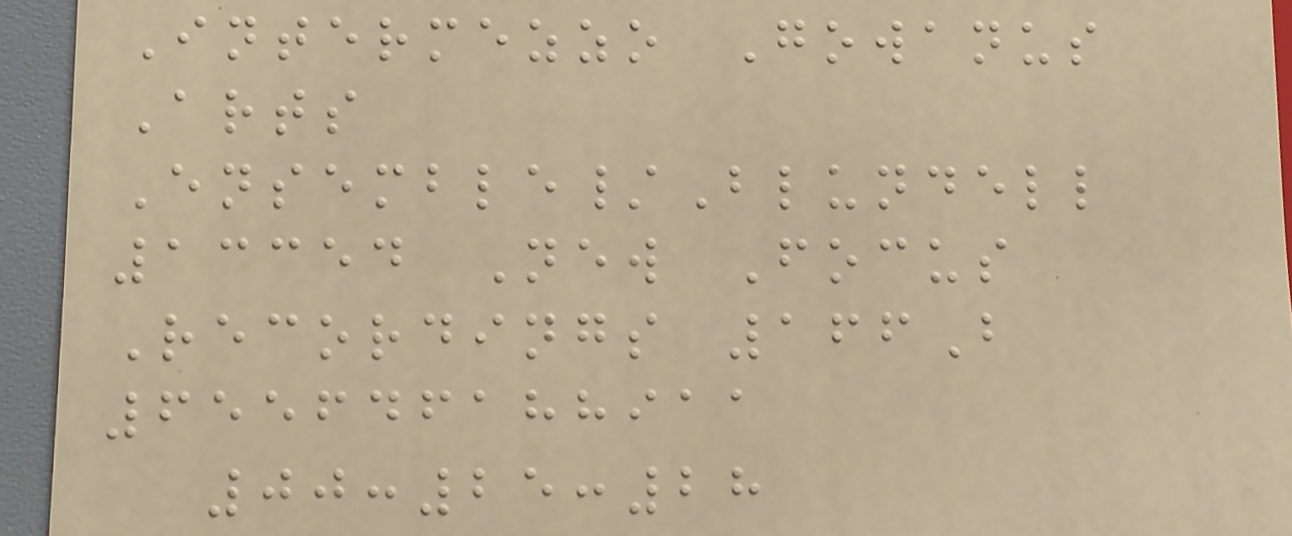Intermezzo Gowanus
Arts
Ensemble/Blundell
13354 New Focus
Recordings 166B
655646188911
00:25:28
